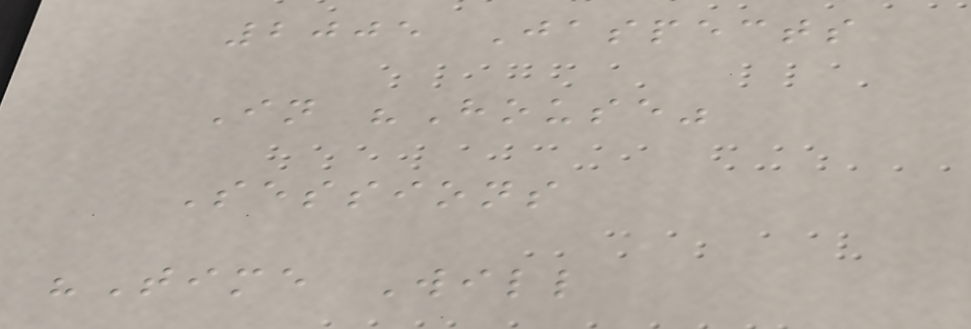2005 Jaspects
In "House"
Sessions
"Time Will
